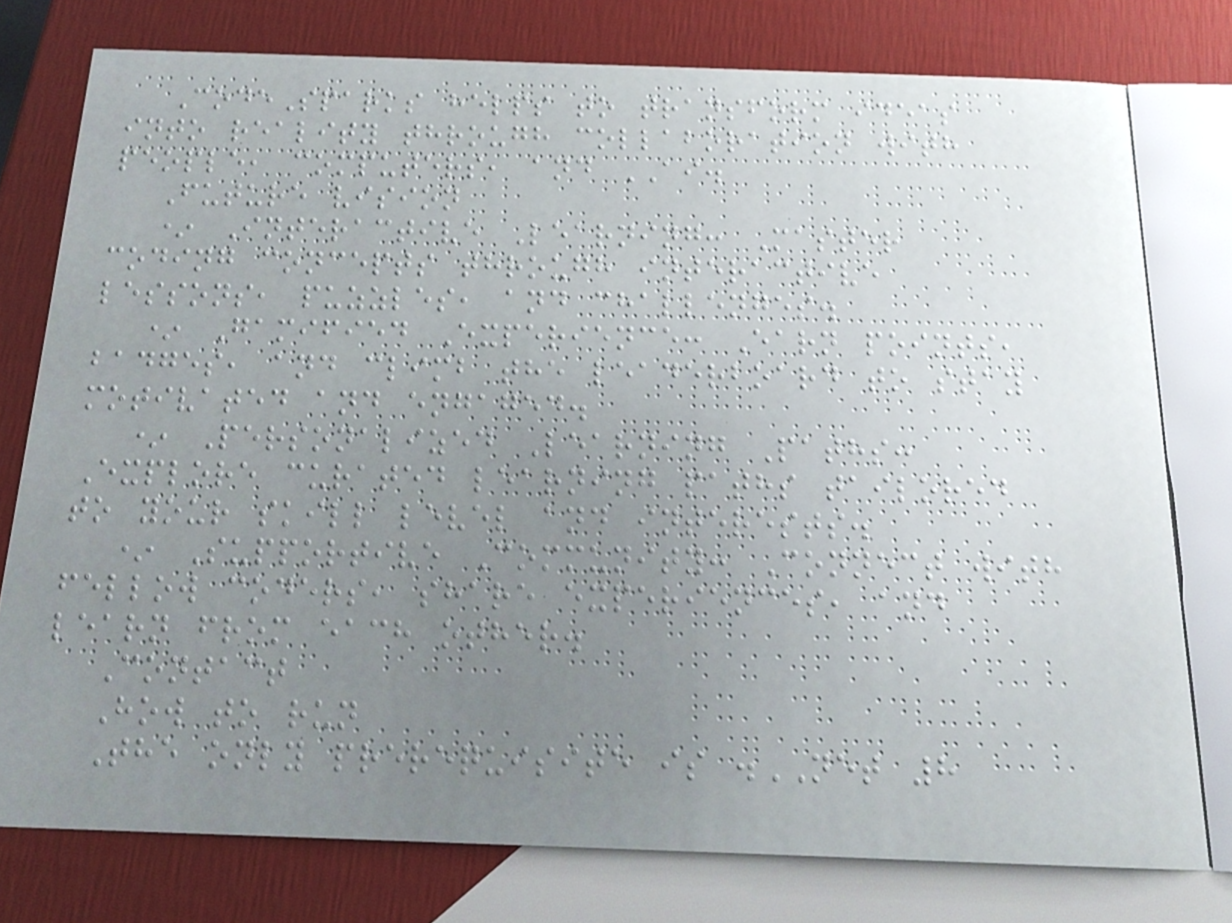CodeSparks helps to transform ideas
into reality through collaboration with
people, computers, and AI.
Future vision
* Interactive Learning: Master
coding concepts through interactive
lessons, puzzles, and challenges.
* Gamified Experience: Earn points,
badges, and climb the leaderboard to stay
motivated and engaged.
* Personalized Learning Paths:
Explore curated learning paths tailored
to your skill level and interests.
* Supportive Community: Connect with
fellow coders, share experiences, and
learn from each other.
Contact
How to run
The only prerequisite is .NET 8
